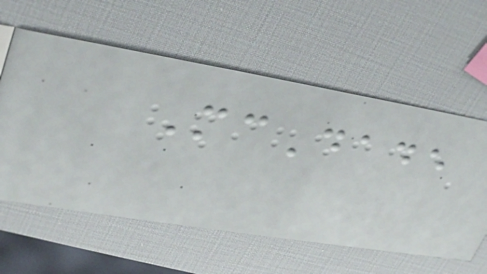McDade
